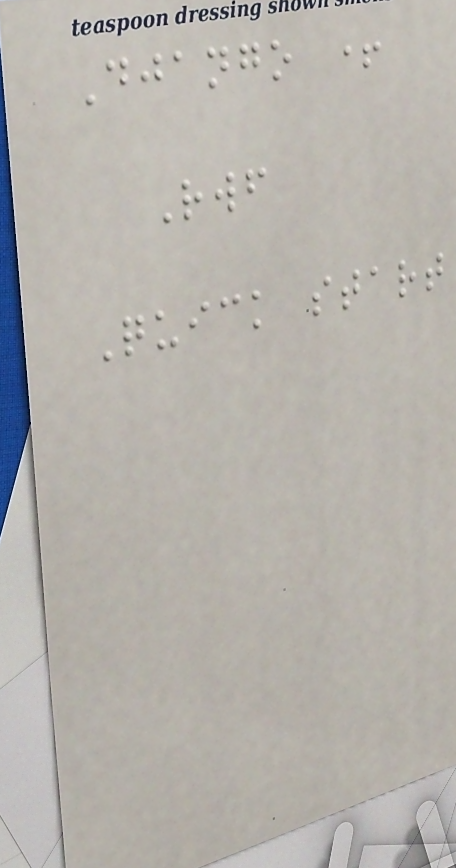Django +
Rwf
Quick start
